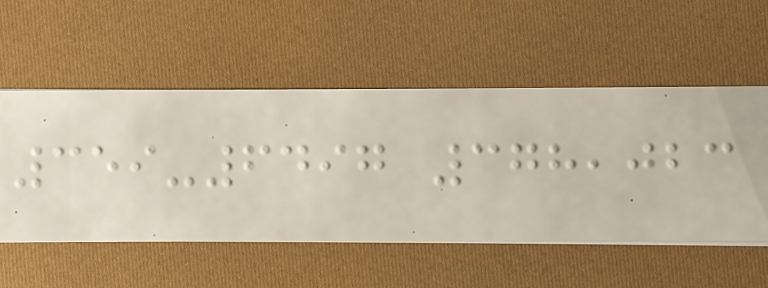359-6497 378,023
